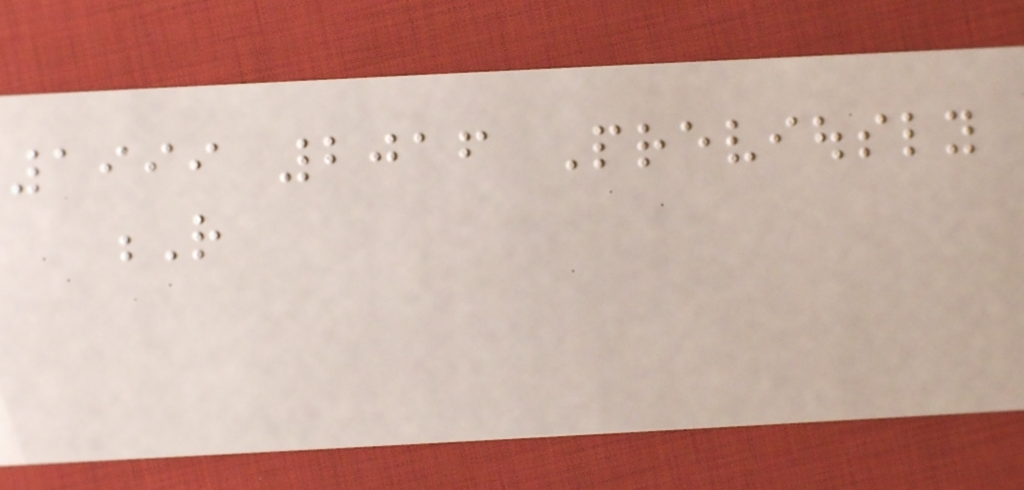1999 2016 Previously
R
